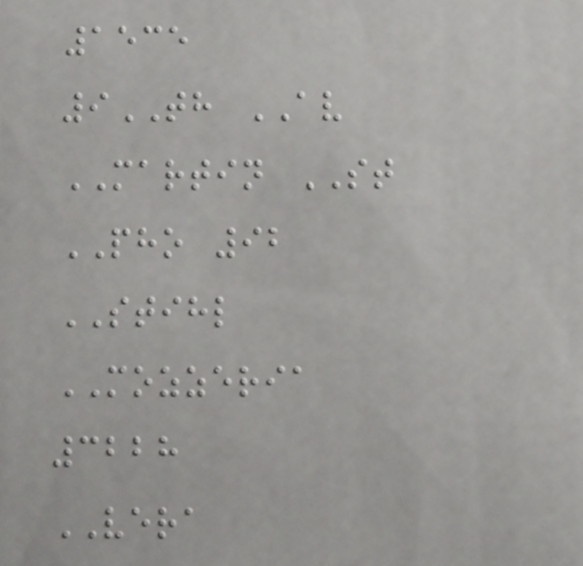1535
9TH AV
MARTIN ST
PHO 92
STIHL
MOZZERIA
3228
VERA
